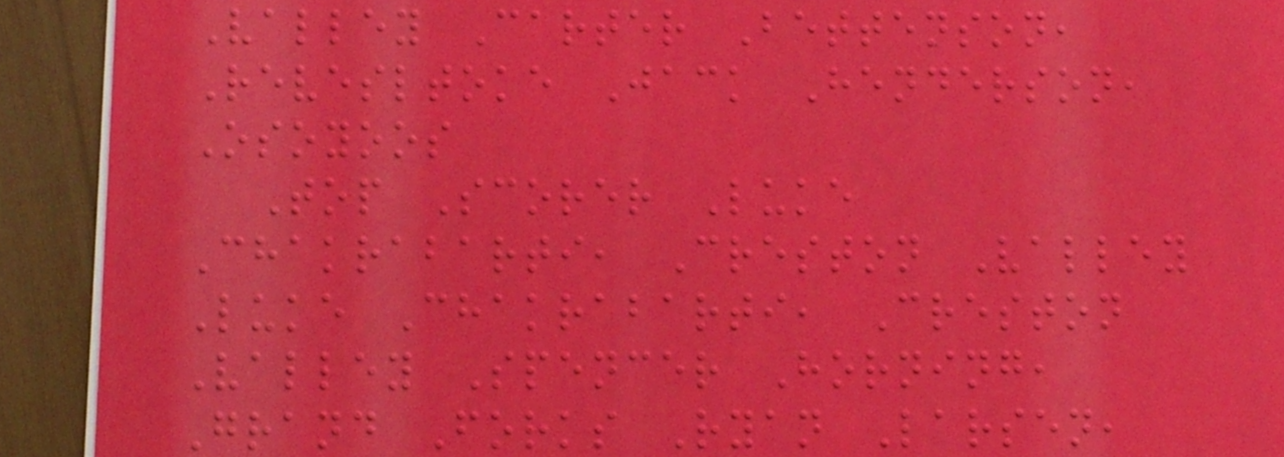Valley Carter Bettenson,
Revesltoke Jack Henderson,
Osoyoos
Top Scorer Luke
Chakrabarti, Creston Valley
Luke Chakrabarti, Creston
Valley Spencer Horning,
Grand Forks Ryan Larsen,
